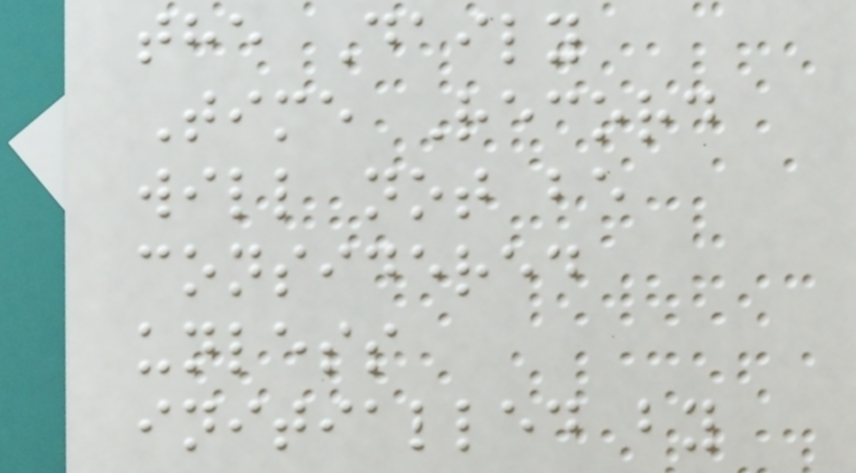the Daily
Time Record
will not be
considered
unless
initialled by
